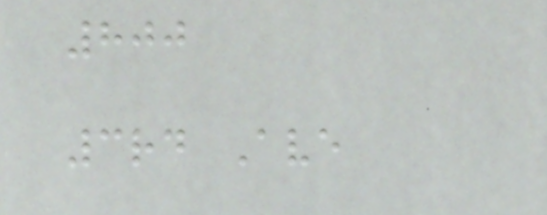800
3rd Ave
